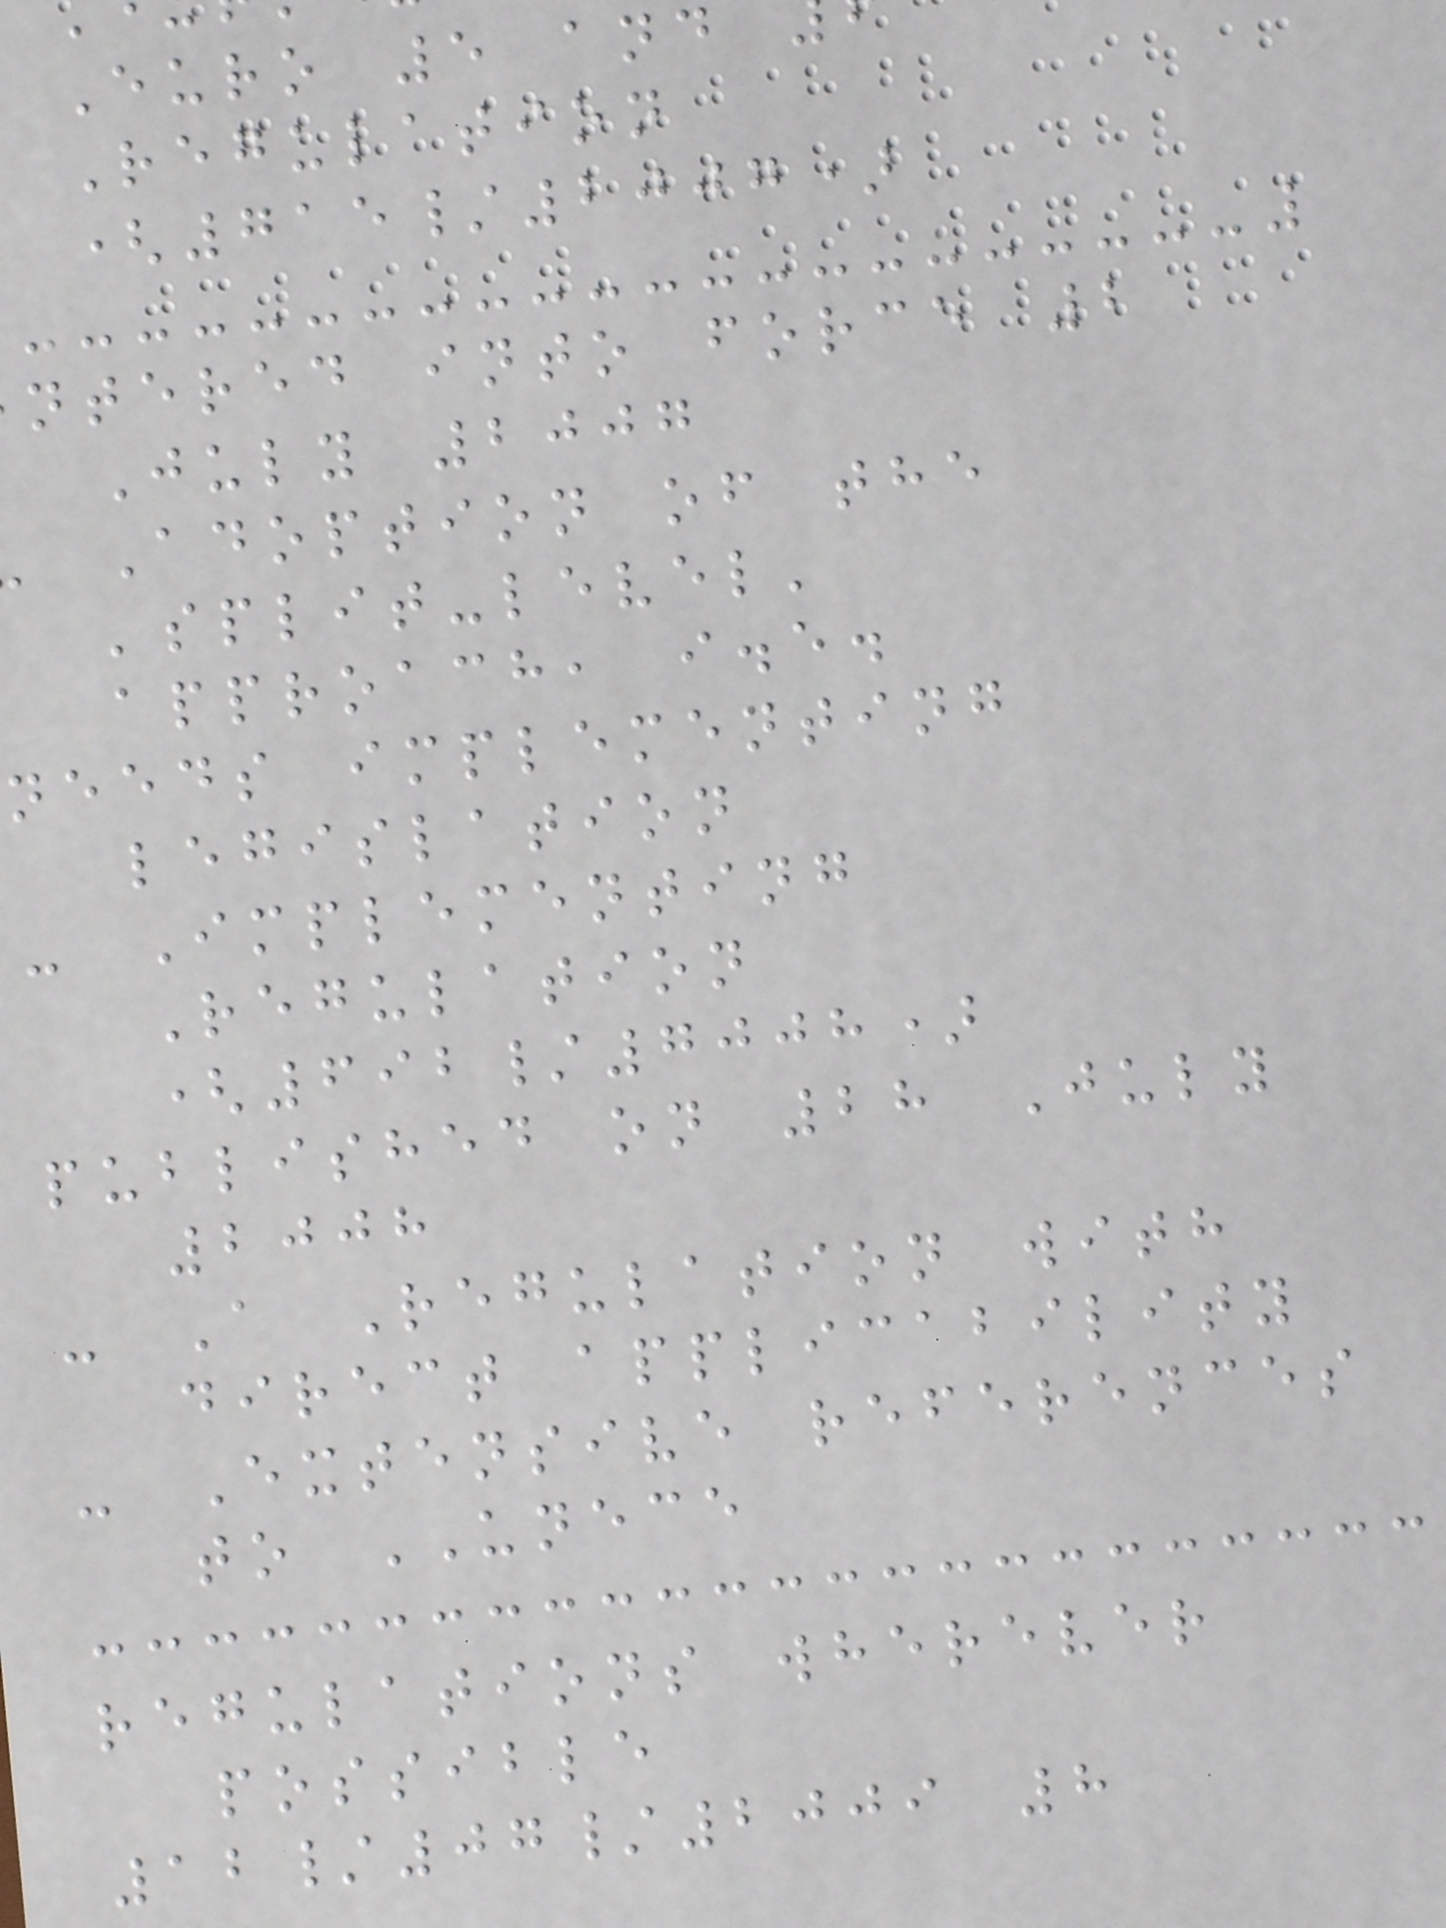Euro 5 and
Regulation
(715/2007)
ntered into force 2
July 2007
Adoption of the
'split-level'
approach, i.e.
needs implementing
legislation
- Implementing
Regulation
(692/7008)
published on 28 July
2008
- A Regulation with
direct applicability
- Extensive references
to UNECE
regulations wherever
possible
12/07/2009 8
